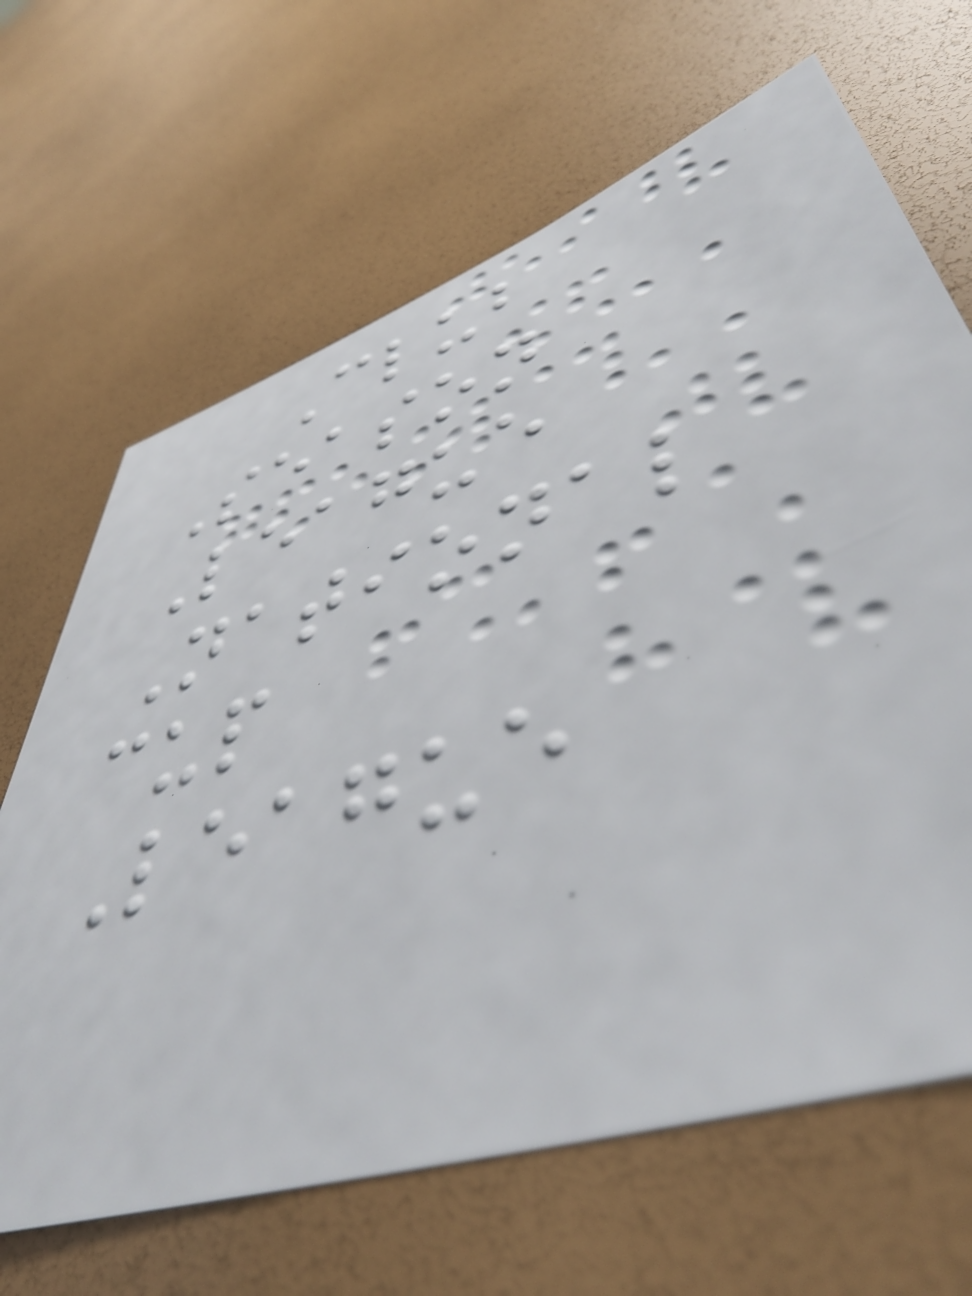Club
Season
League
National
cup
League
